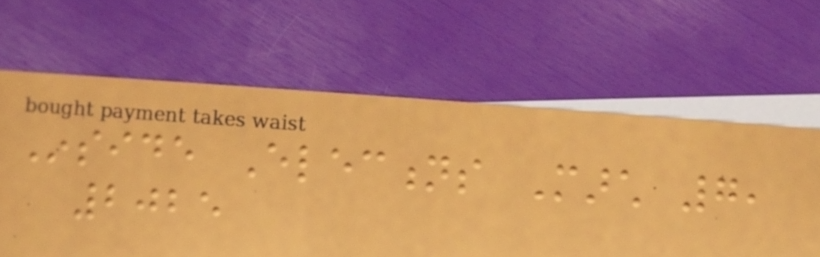Inside Elections March 7,
2025
